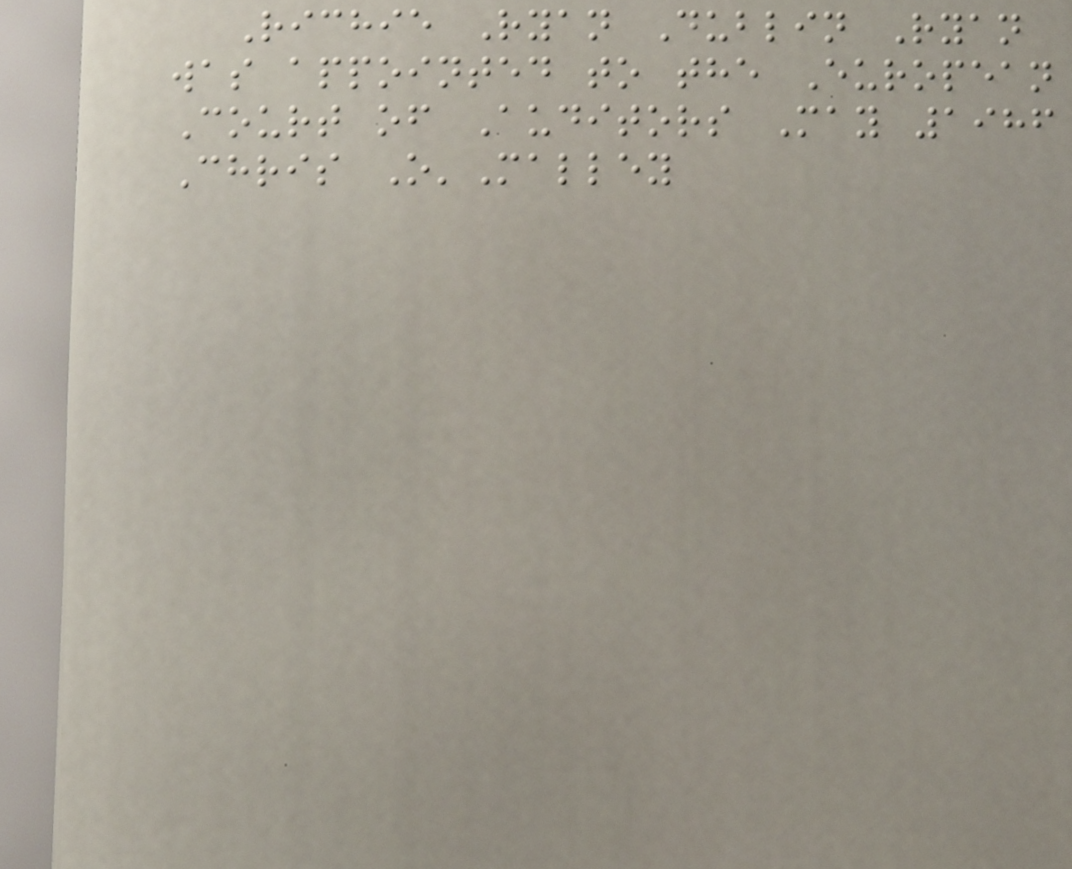Richie Ryan Dublin Ryan
was appointed to the European
Court of Auditors May 1986
Chris O'Malley
